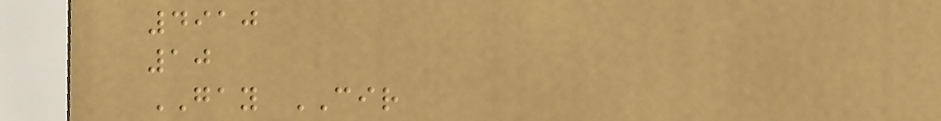4910
10
GAY CIR
